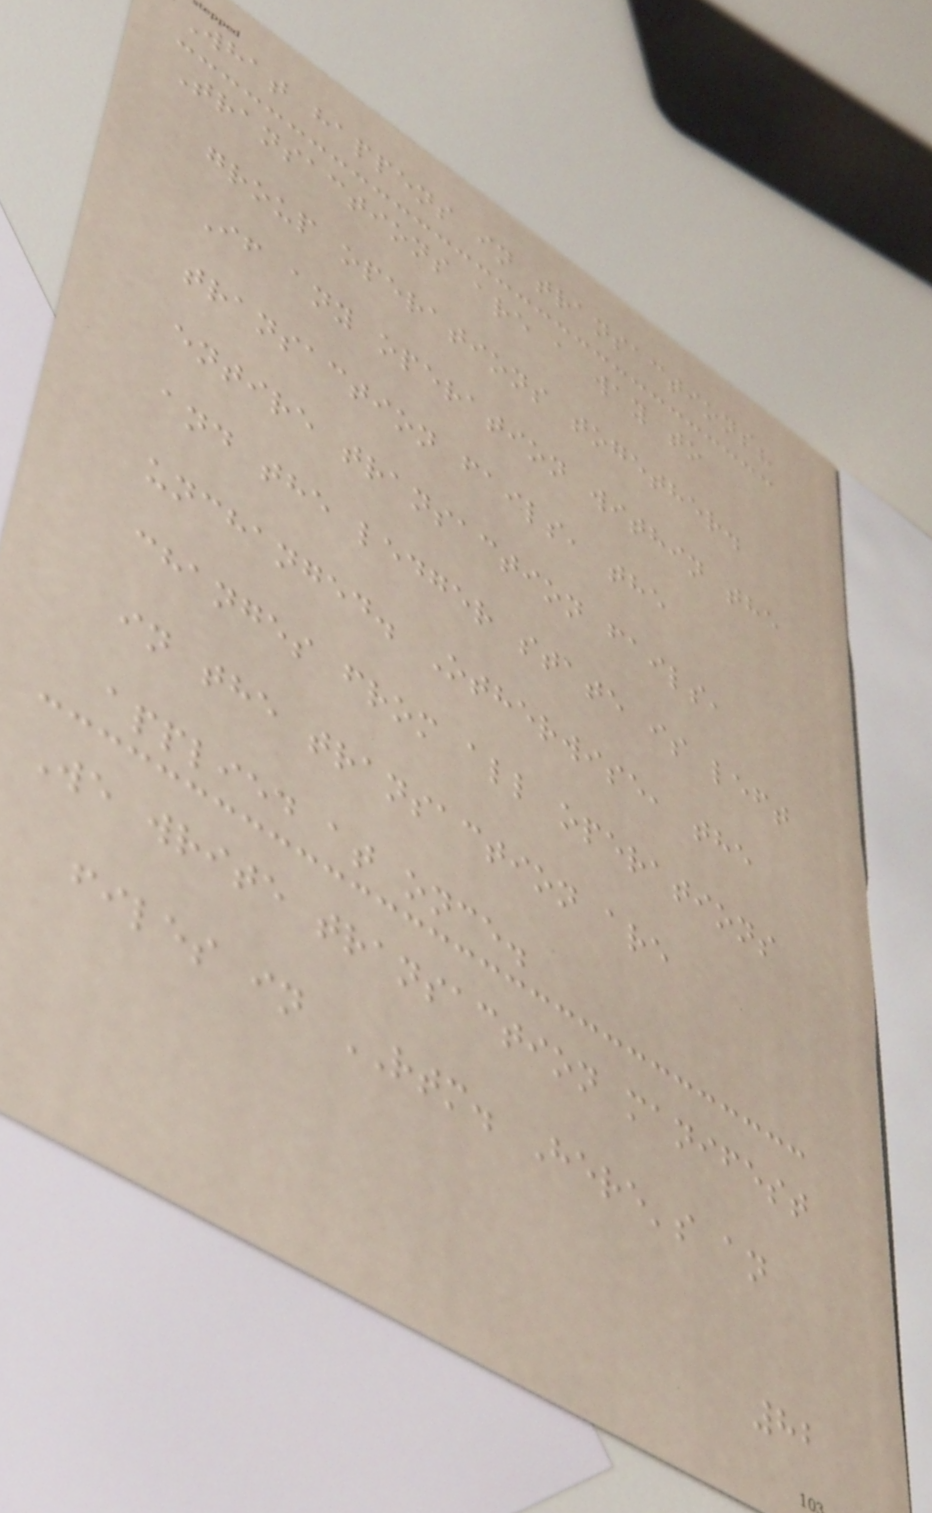What happens in transactions?
Transactions are a way to
group operations together.
If any operation within the
transaction fails, the
entire transaction fails,
and the ledger state is left
unchanged. Otherwise, the
changes from all operations
in the transaction are
applied at once.
We write transaction manifest
files in RTM. Here's an
82
